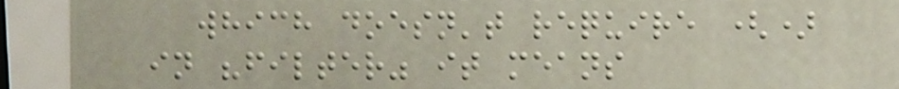which doesn't require ()
in "filter" it means
